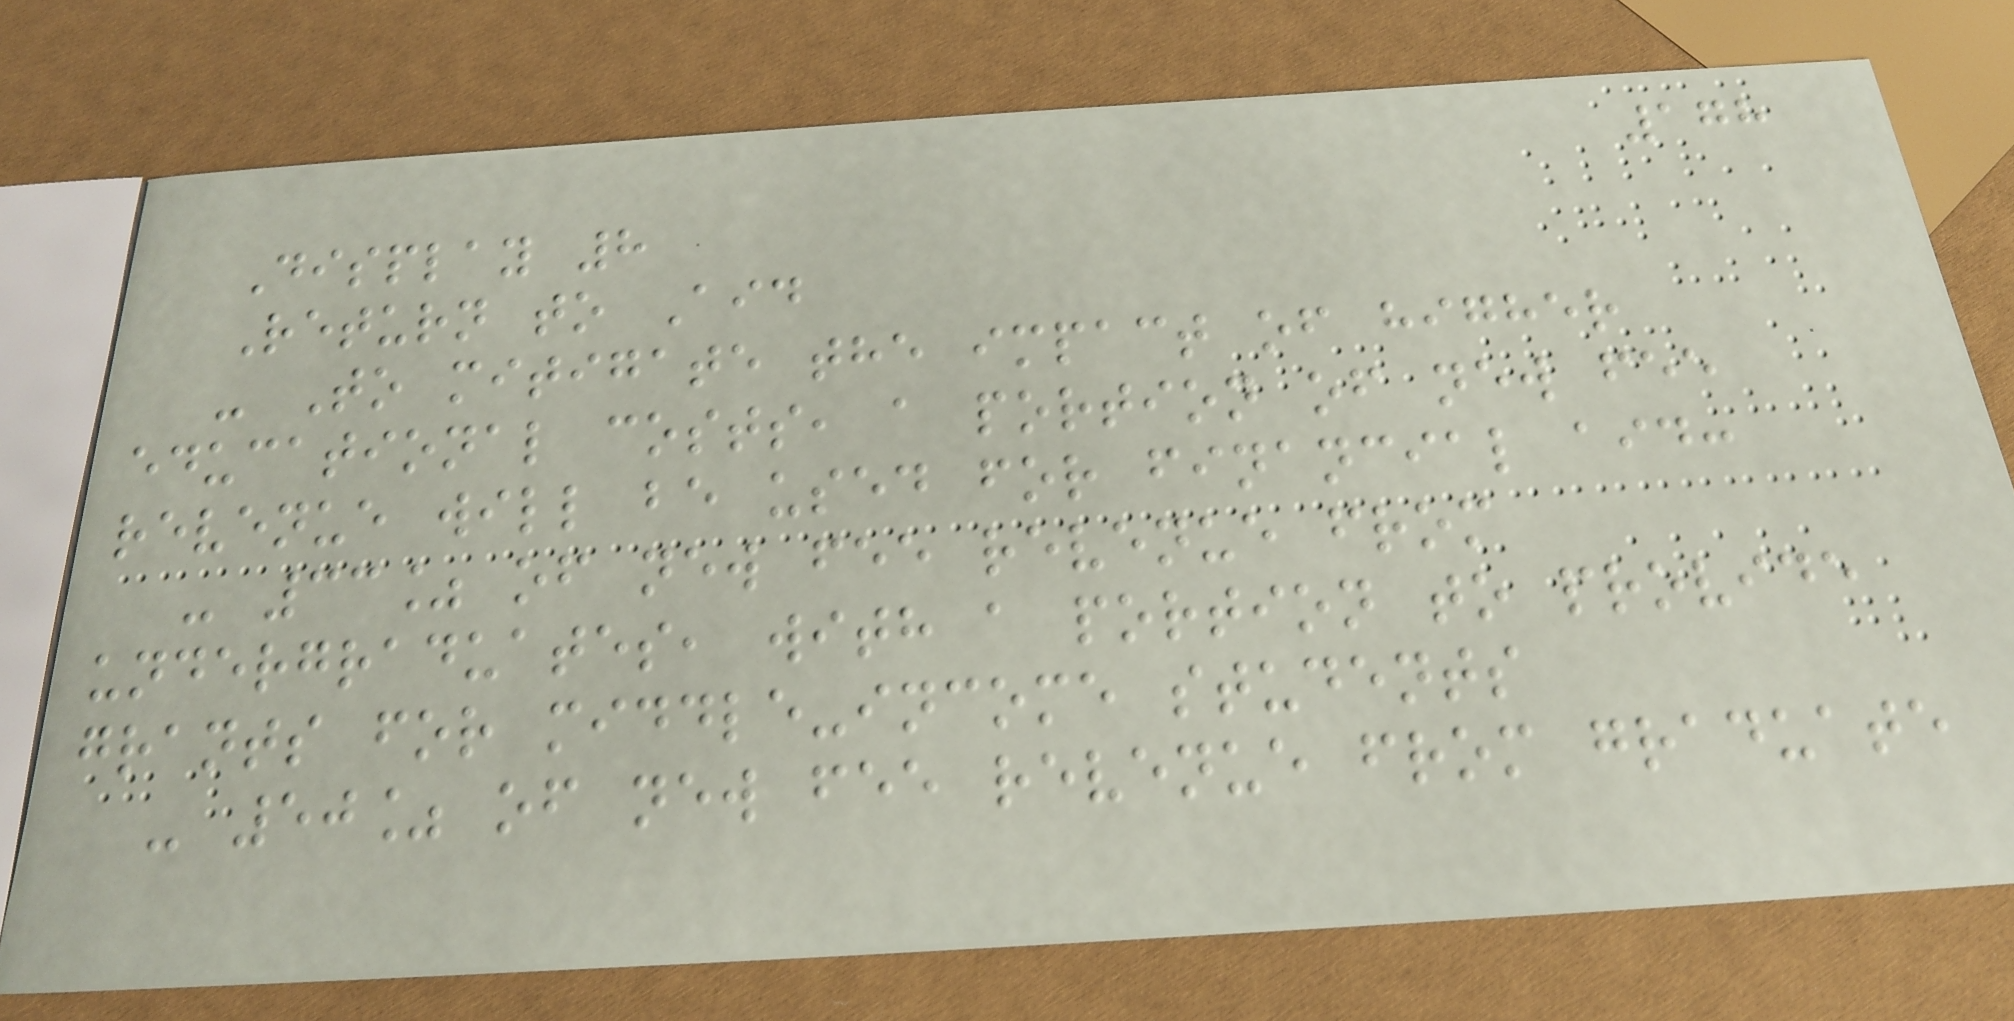178
Display 8
Return to Aid
- To mitigate the impact of higher
educational costs, a portion of new fee
revenue will be used for financial aid:
- 33% of new fee revenue from
undergraduates, with a portion to provide
grants for middle-income students
- 50% of new fee revenue from graduate
